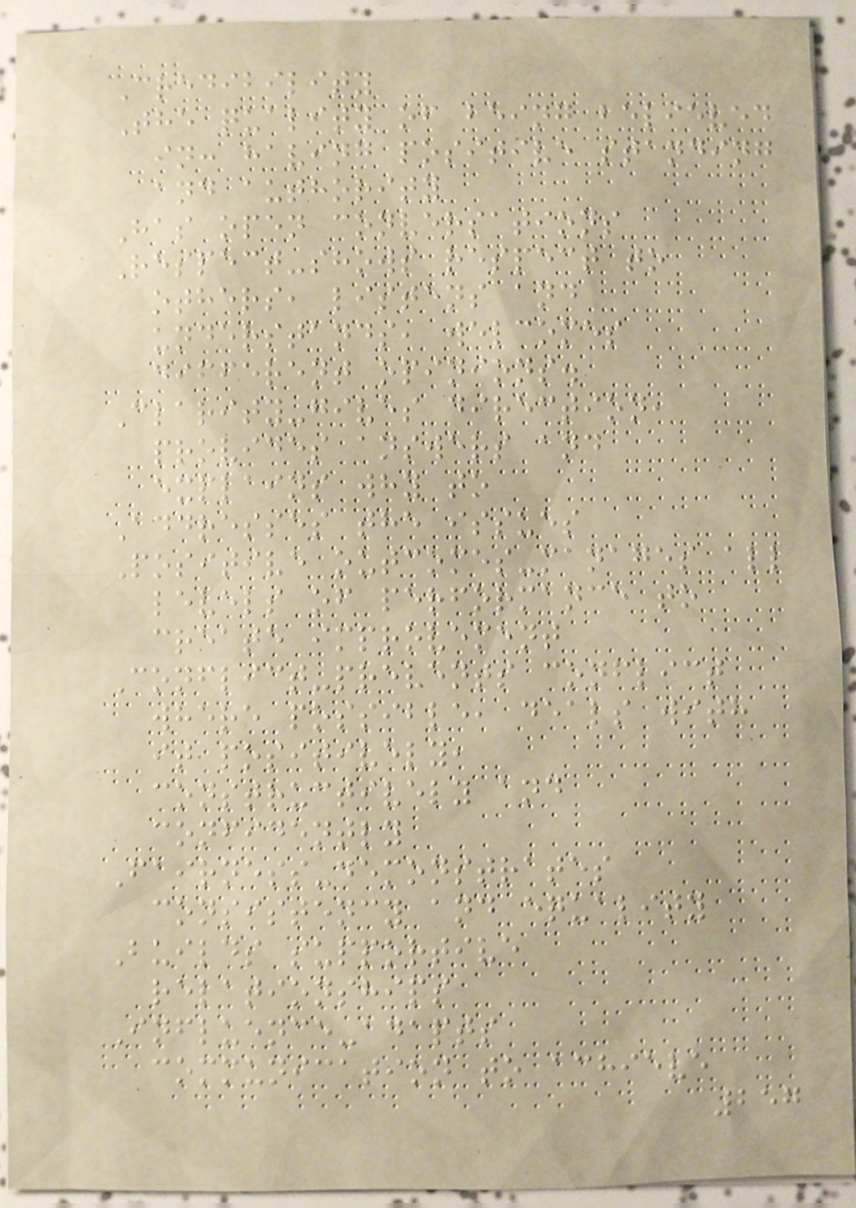Credibility
The quality of being believed
in: having positive standing
and authority
Has open conversations
Respect-shows respect to
others, listens and
understands, welcomes
different opinions.
Clarity-gives direction,
provides answers and
explains why to
Addresses the issues
Positive outcomes-manages all
levels of performance to
create improvement
Conflict-prevents conflict
where possible, deals with
it positively,
constructively and
confidently
Fairness-demonstrates
consistency and equality
Builds supportive
relationships
Influence-adapts
communication to achieve
257
